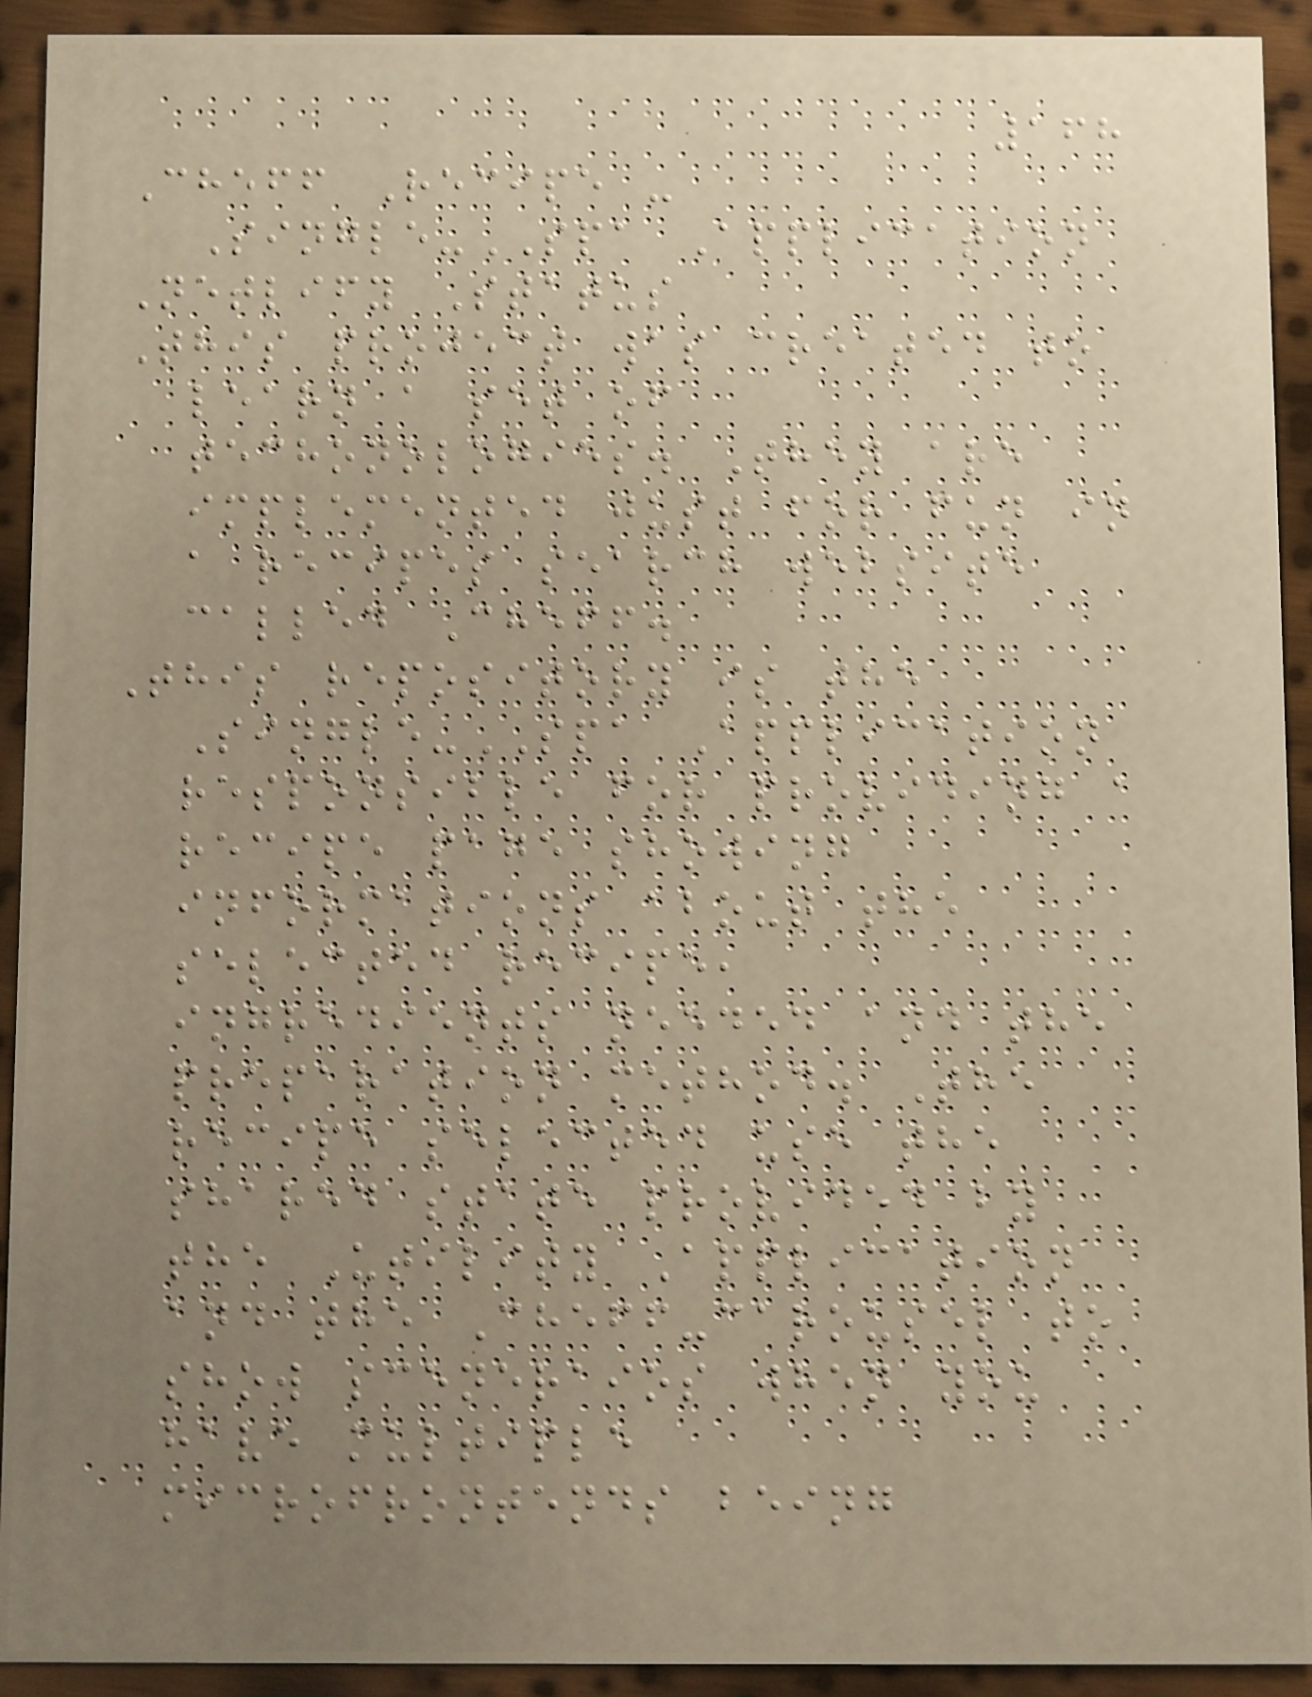168
Cheff Recipe -
Single-SPA Application
Netlify Status
This project was created to
learn a set of
techonologies. They are
implemented just for fun in
a recipes search website
called Cheff.
This repository is the
Single-SPA Application
responsible for providing a
recipe page showing
informations about the
selected recipe,
ingredients needed and the
preparation method. The
recipe selected use the
shared state provided by
the Utility Application
and the Cheff-carousel to
show sceneraios when you
have multiple
microfrontends being
